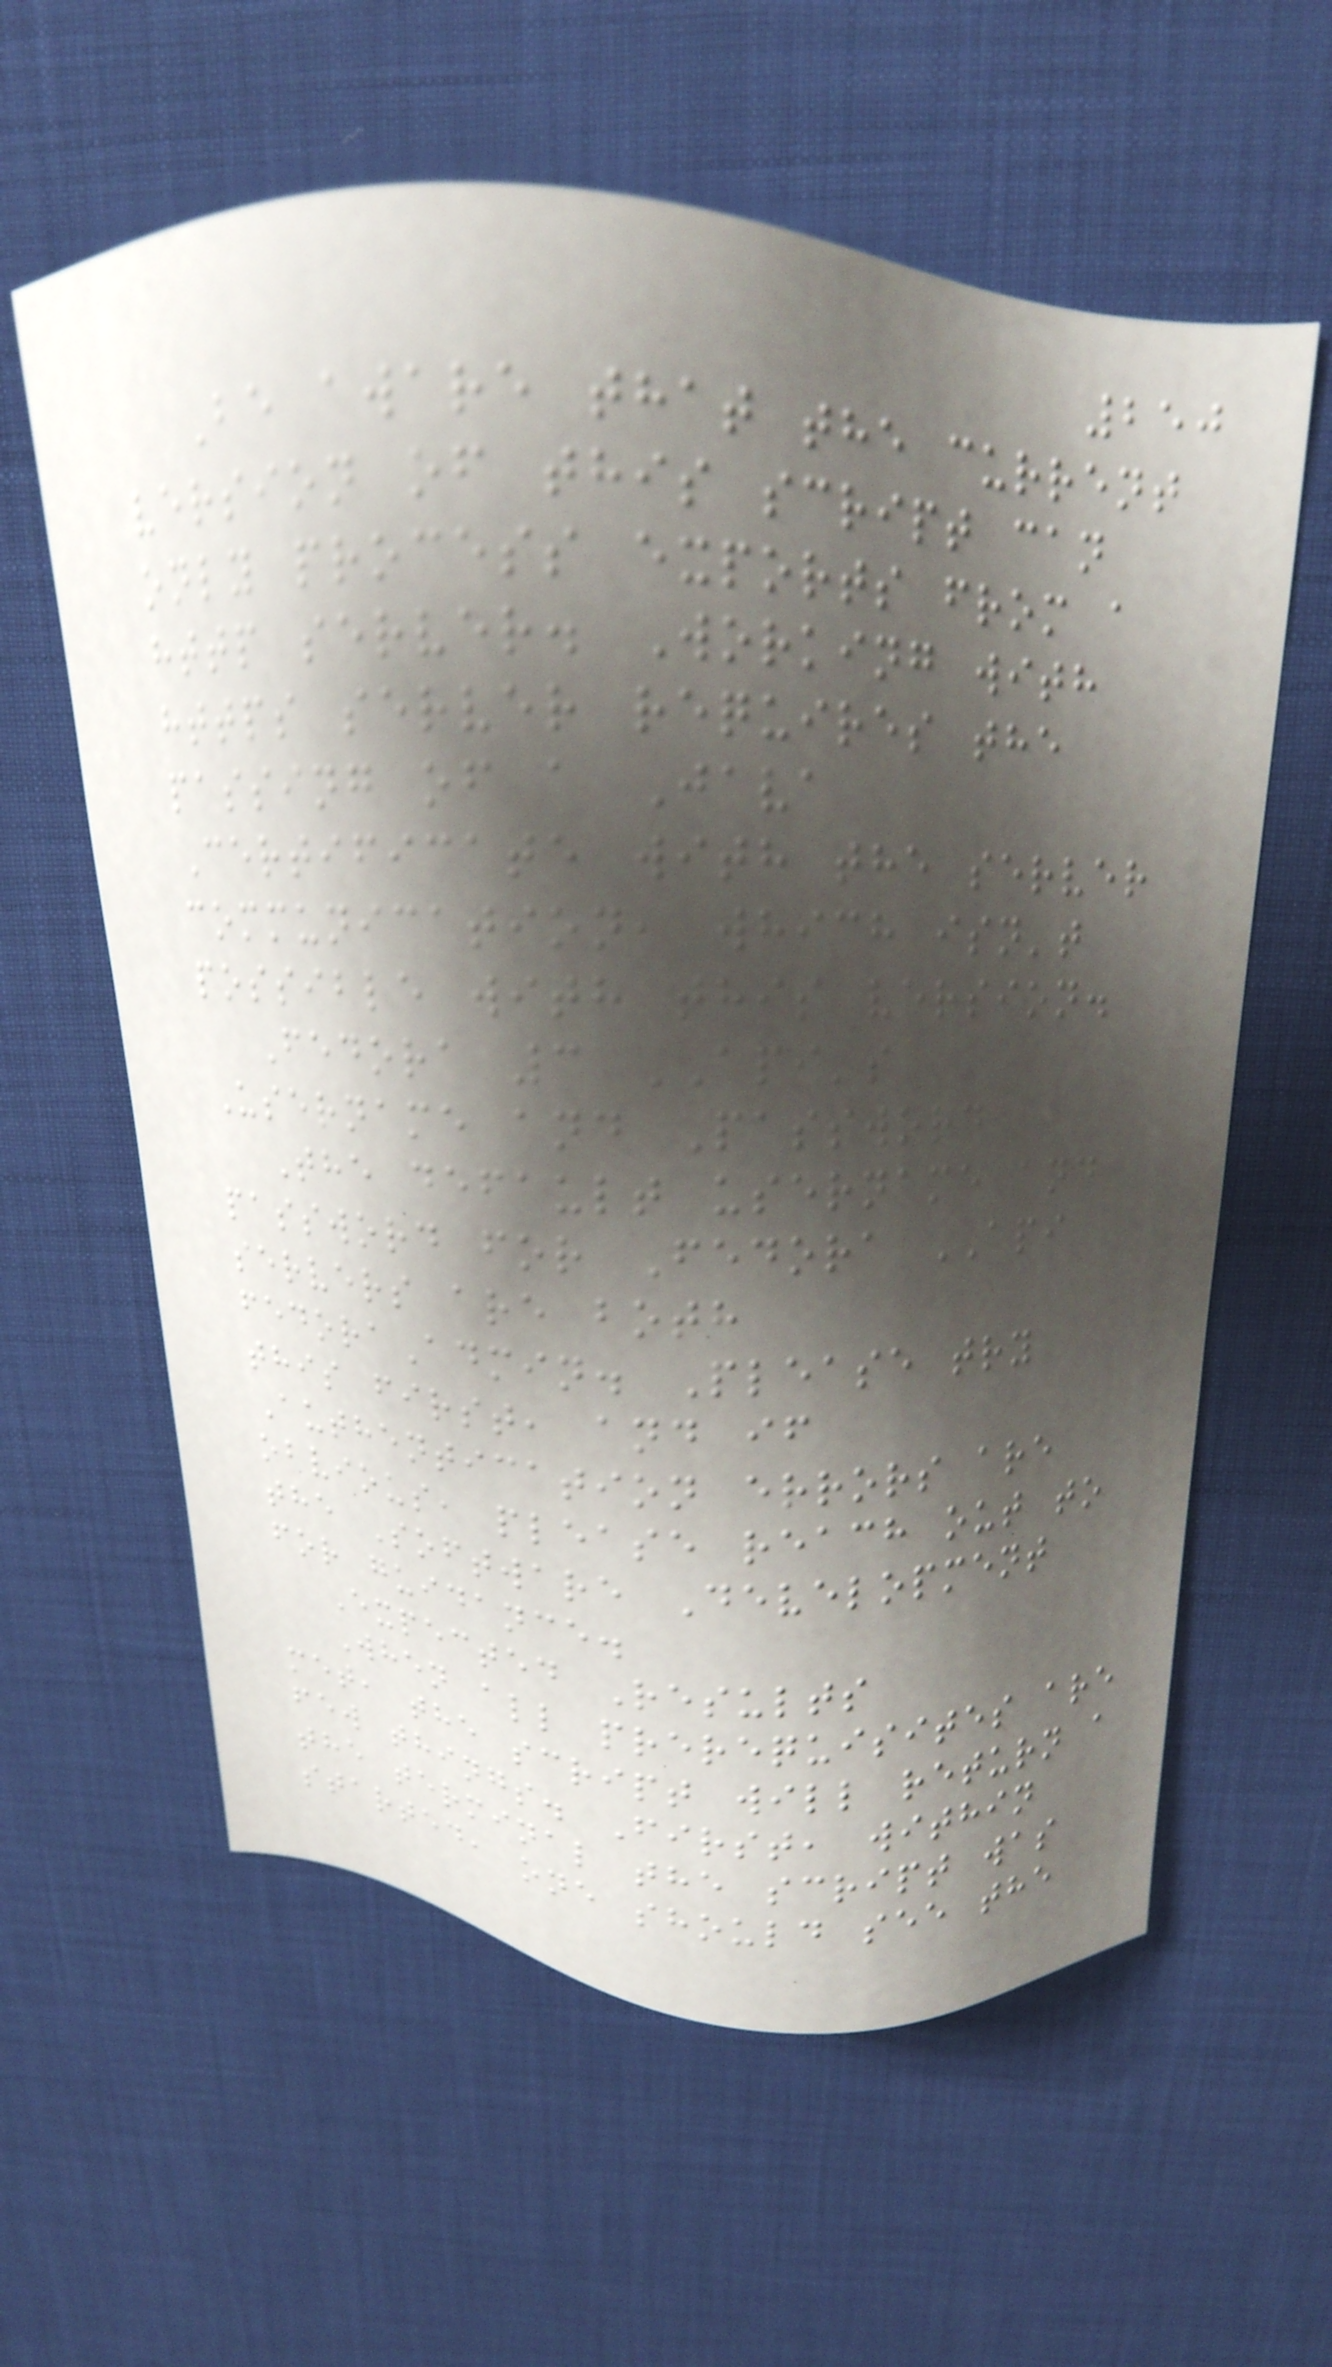250
Be aware that the current
version of this script can
only process exports from a
http server. Working with
https server requires the
passing of a Java
Certificate with the server
communication, which isn't
possible with this version.
Fedora 3 API's
Username and Password
The default username and
password for Fedora API
servers are both
fedoraAdmin. Please try
this first, and if
Authentication errors are
obvious, please reach out to
the Software Development
for guidance.
Expected Results
When all prerequisites are
met, the script will return a
few things. First, within
the terminal the script was
started, one should see the
